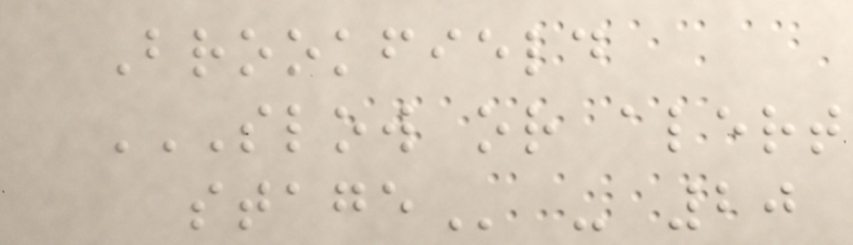Brookfield
SLOW OR ALERT
STAGE - 20
